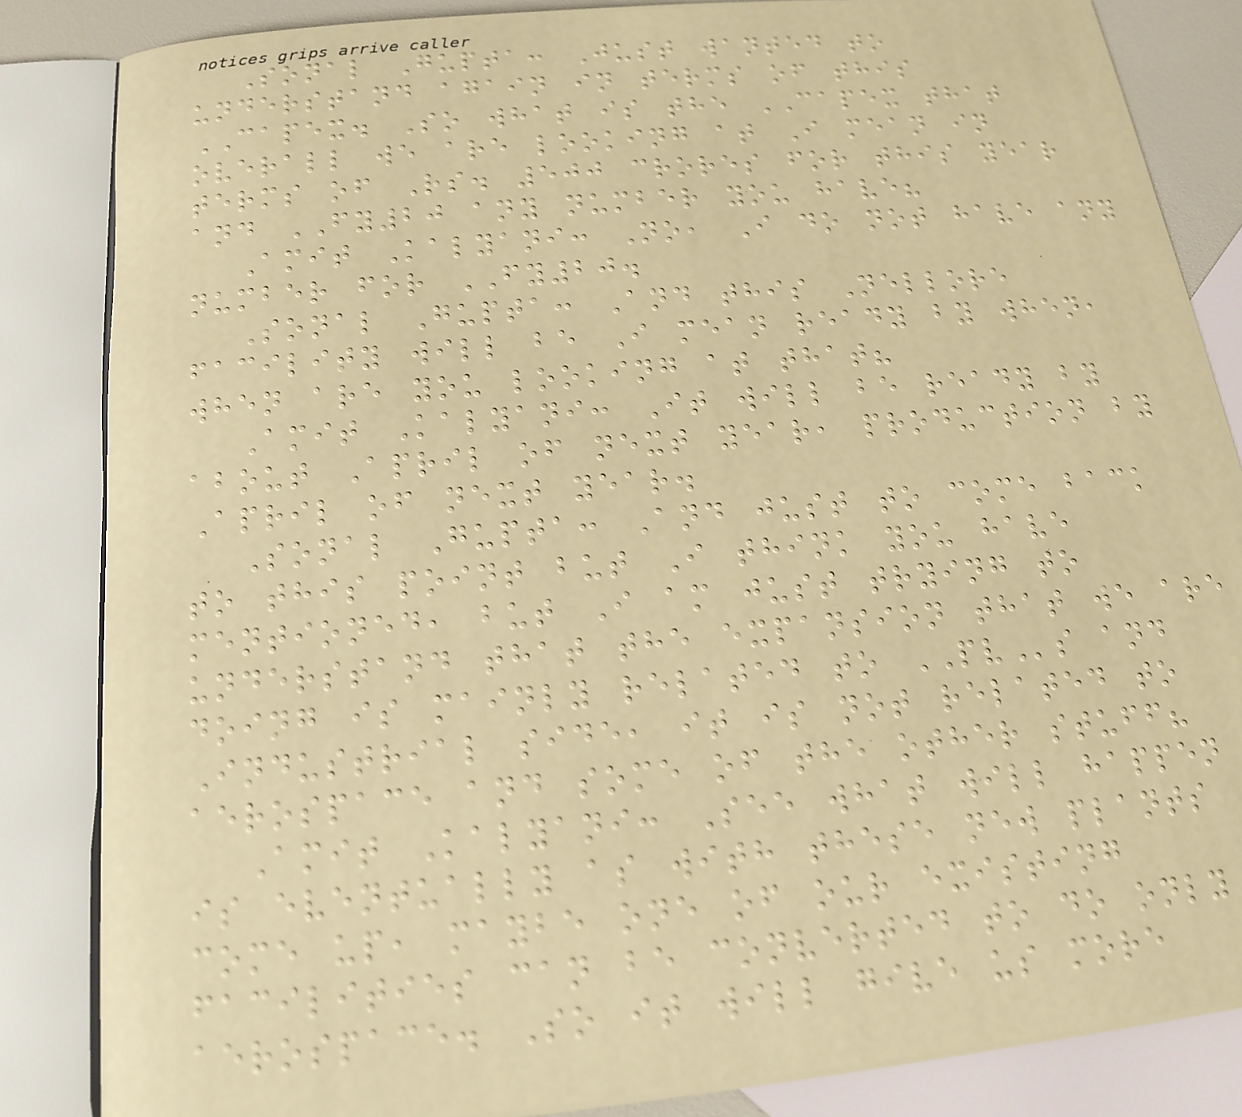Sonal Gupta: Just wanted to
understand again in terms of this
CAPEX. So what is the CAPEX that
overall we are looking at I mean in
terms of Rs. 500 crores for this year
and FY20 any number you have?
Amit Kalyani: No, I do not have any
number for FY20.
Sonal Gupta: And this Nellore
facility will be I mean ready by when,
when are you looking at that?
Amit Kalyani: It will be ready by
about April of next year, production by
April of next year.
Sonal Gupta: And just to come back
to this point but I think you have
mentioned, but I am just trying to
understand that the expansion that we are
doing is mainly related to PVs and
Industrial side, it is not related to
aerospace and some of the other stuff?
Amit Kalyani: See what will happen
is eventually as with these new plants
come up, maybe one of our existing
facilities can be converted to do only
aerospace. So it will give us more
